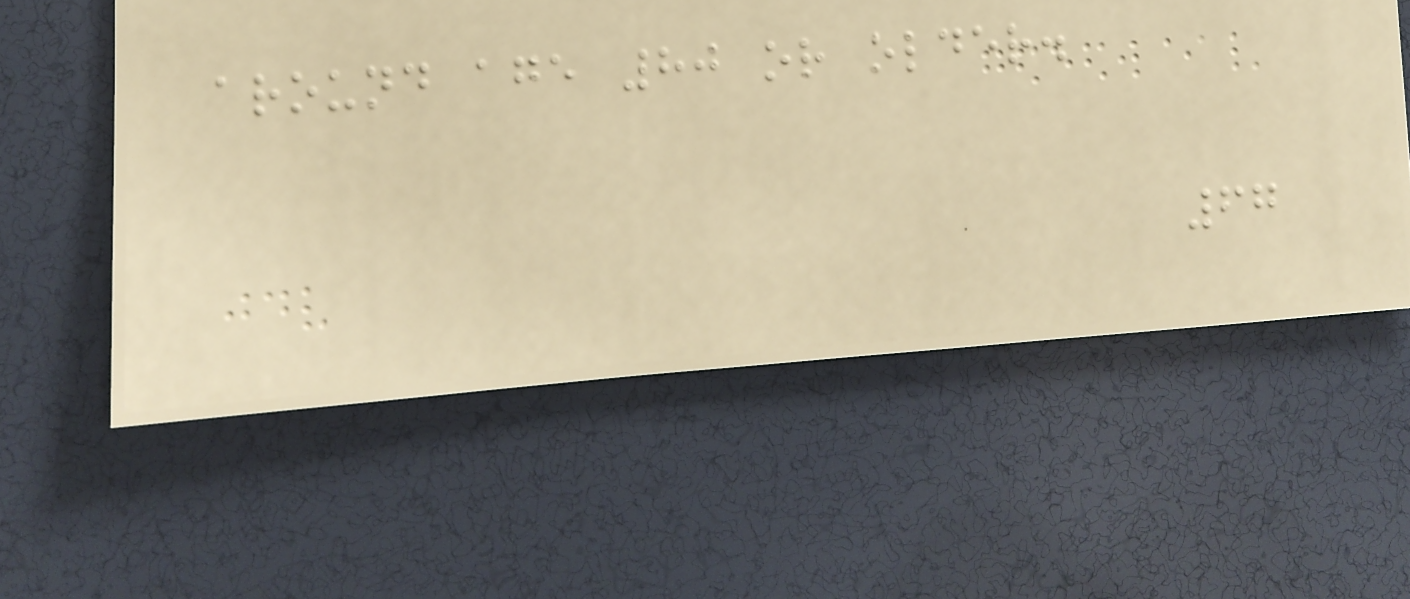around age 80 or older.
67
